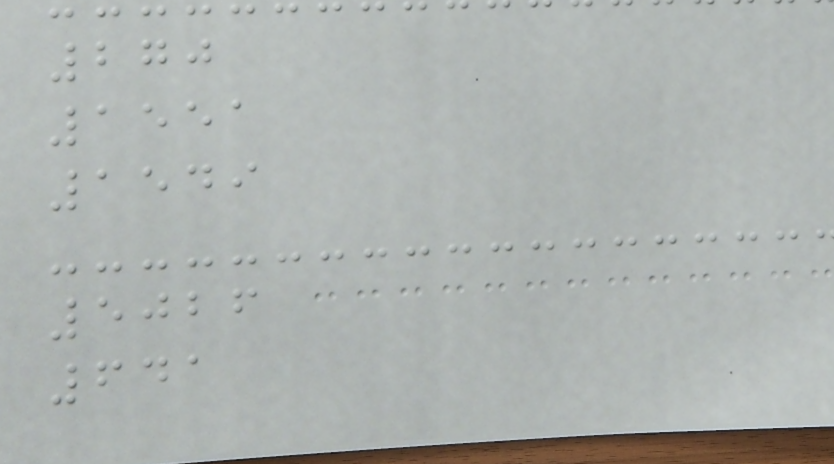270
1551
1549
5026
641
